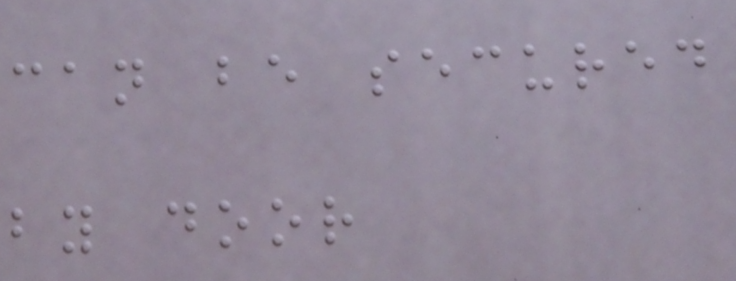can be secured
by door
